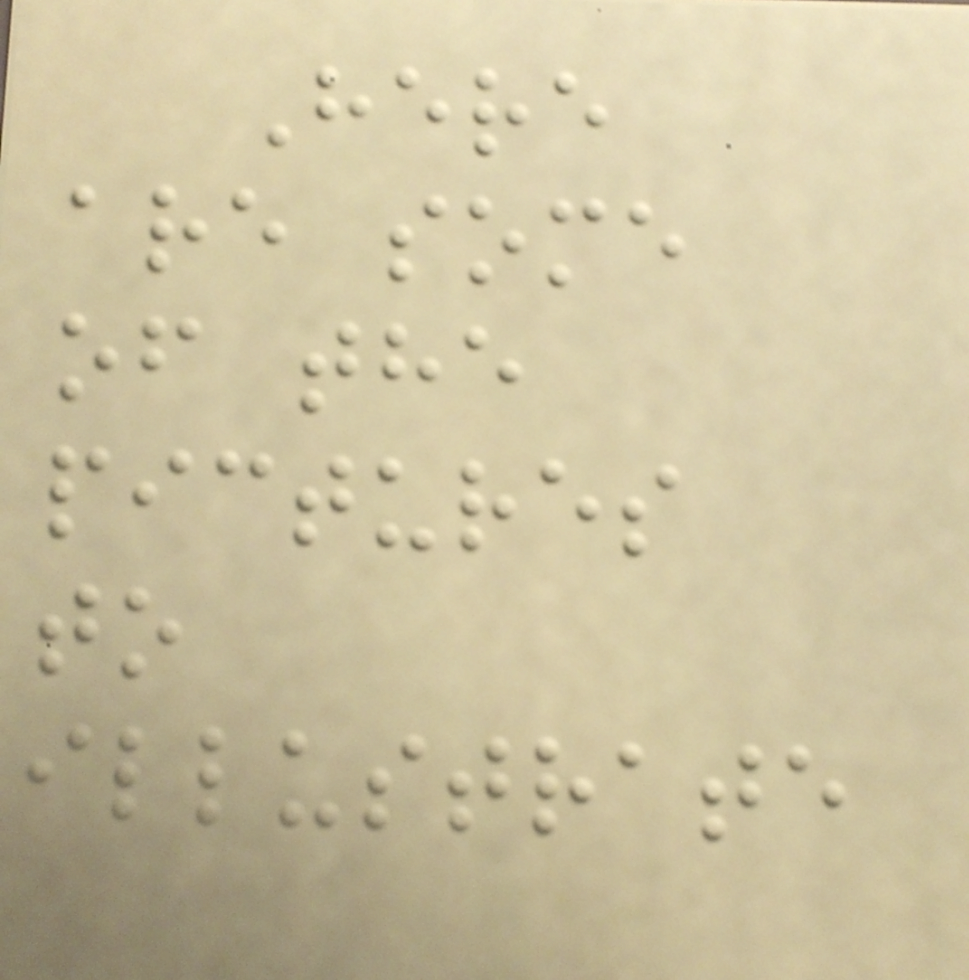Here
are some
of the
pictures
to
illustrate
